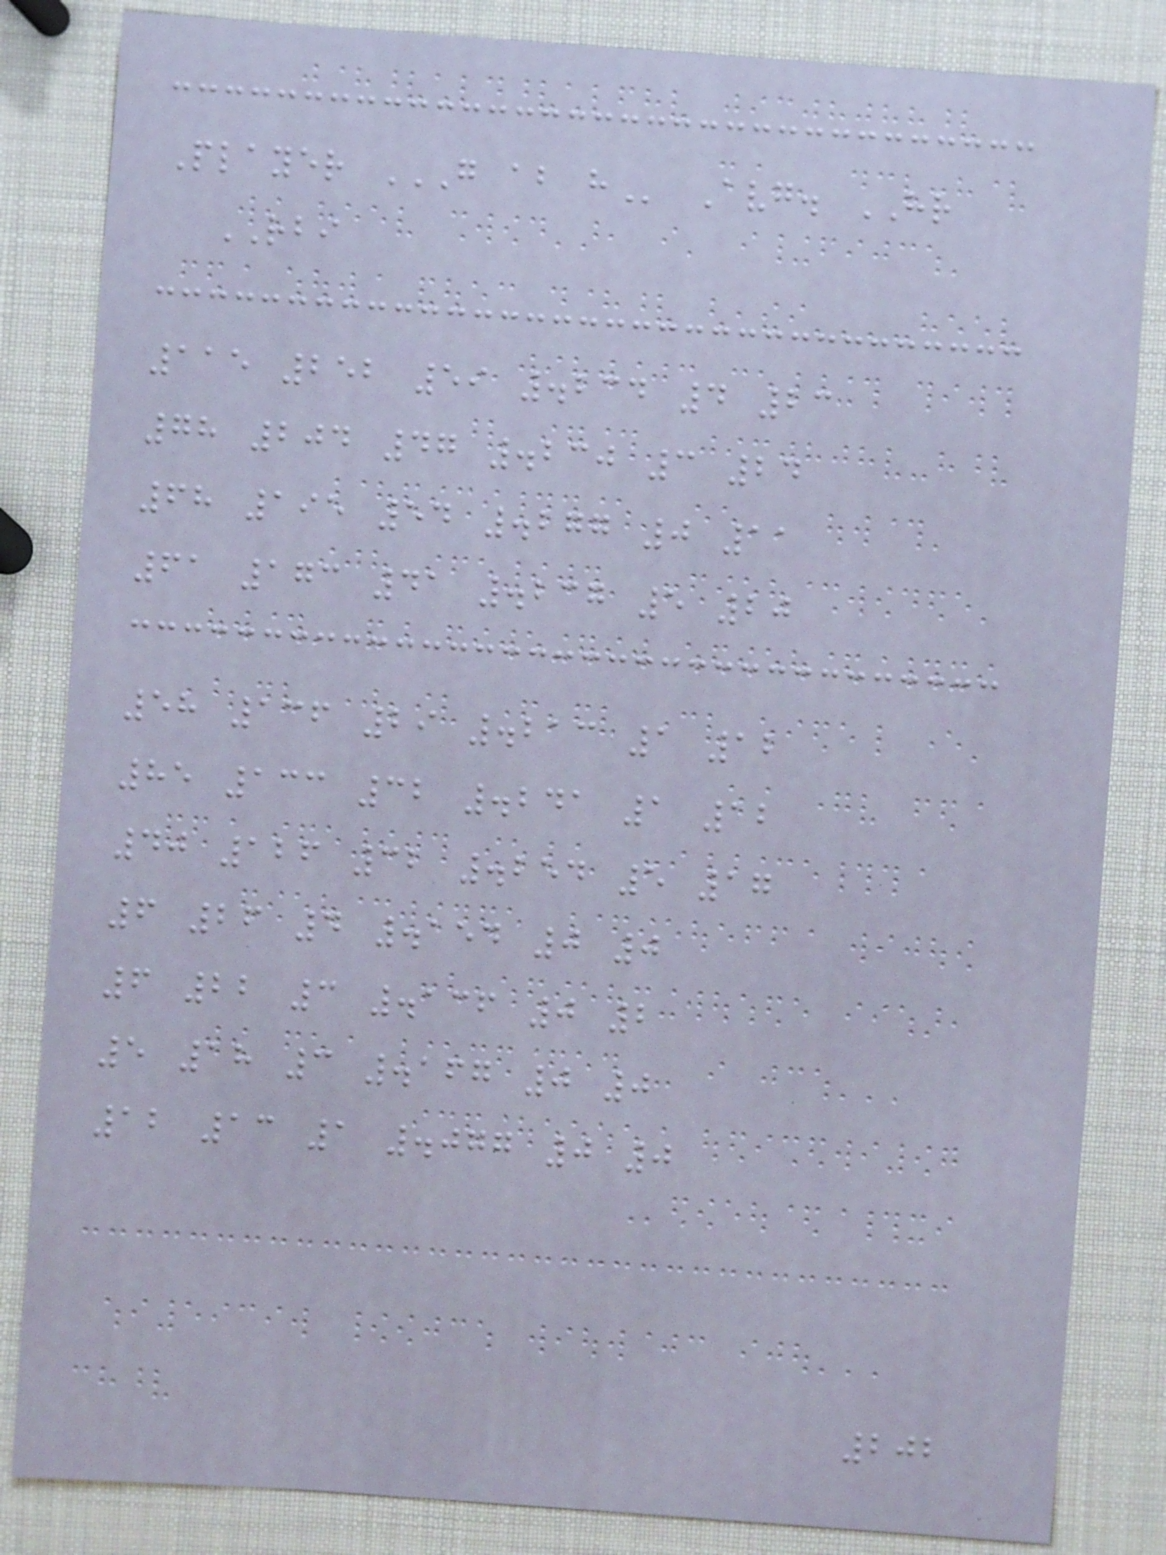Player G AB H Avg. HR
RBI
115 252 59 .234 4 23
78 204 47 .230 3 24
68 195 54 .277 0 11
61 173 41 .237 5 20
58 136 29 .213 1 12
85 133 32 .241 1 12
40 126 32 .254 5 17
6 26 4 .154 0 0
6 22 3 .136 0 2
5 18 3 .167 0 0
12 13 1 .077 0 0
202
